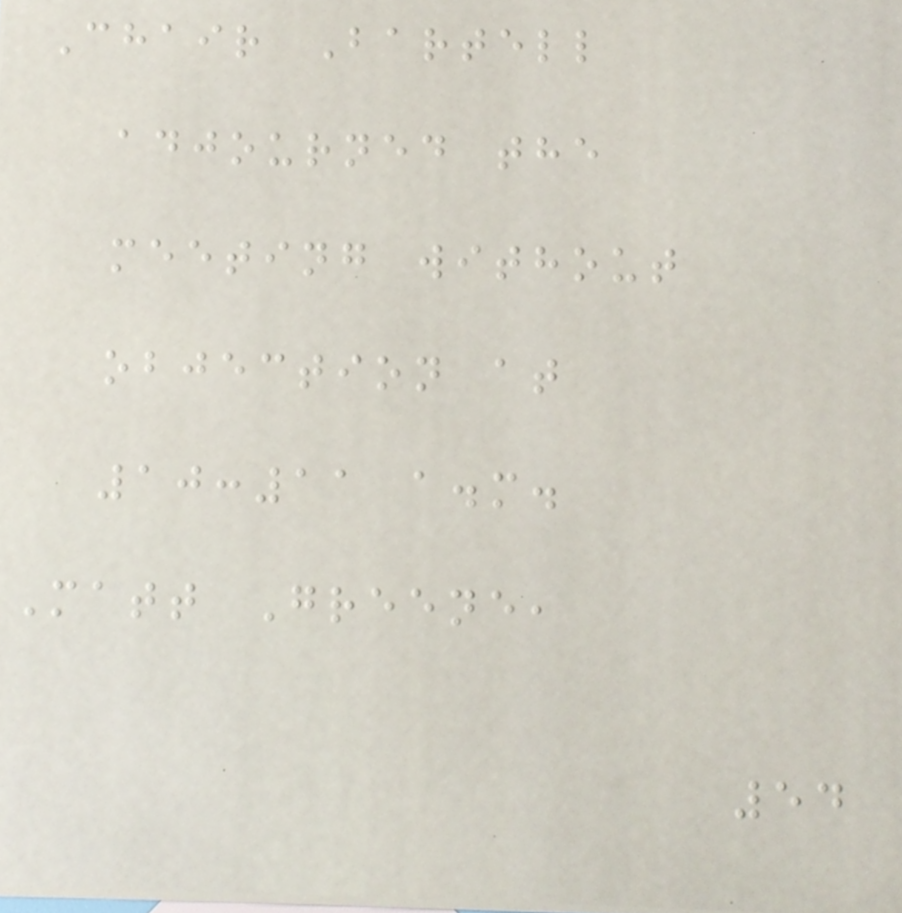Chair Bartell
adjourned the
meeting without
objection at
10:11 a.m.
Matt Greene,
54
